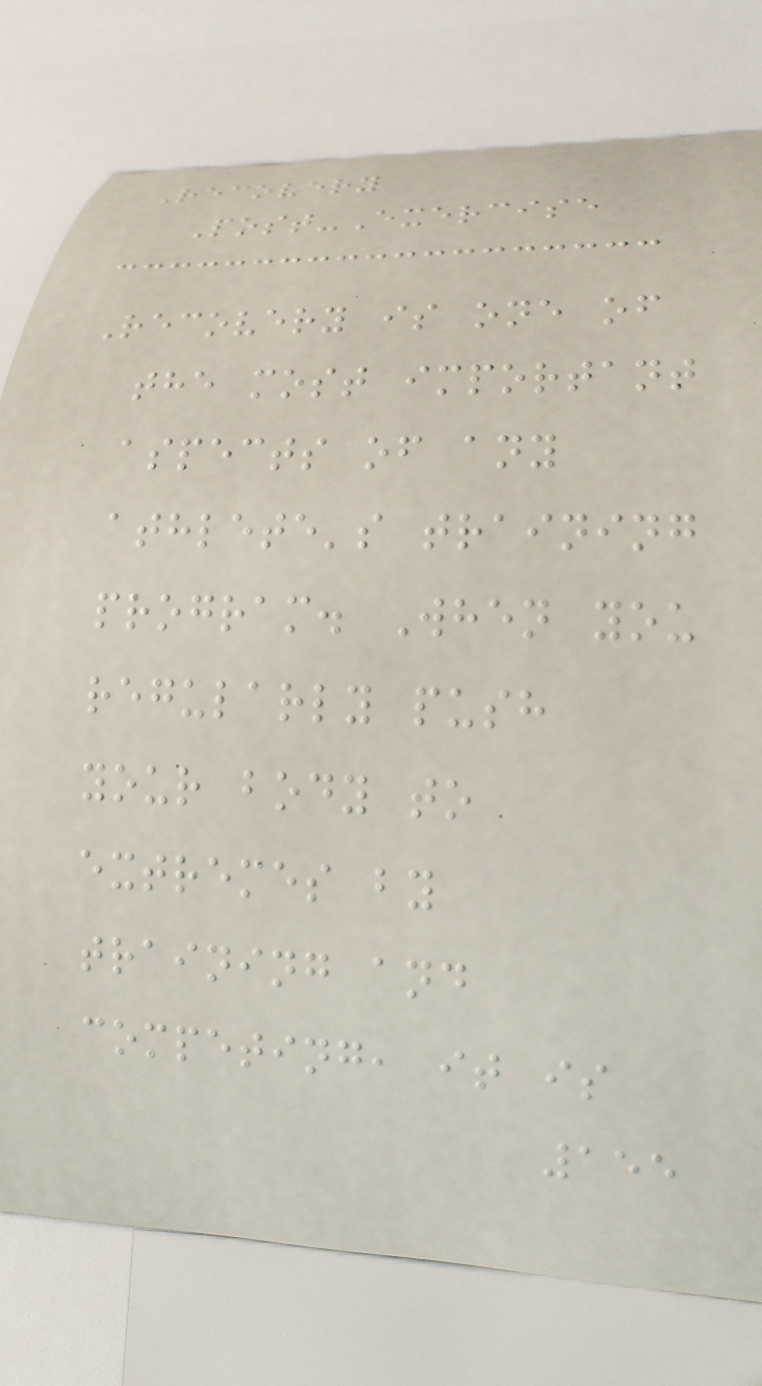Recovery
Post-Exercise
Recovery is one of
the most important
aspects of any
athlete's training
program. When you
regularly push
your body to
extremes by
training and
competing, it is
155
